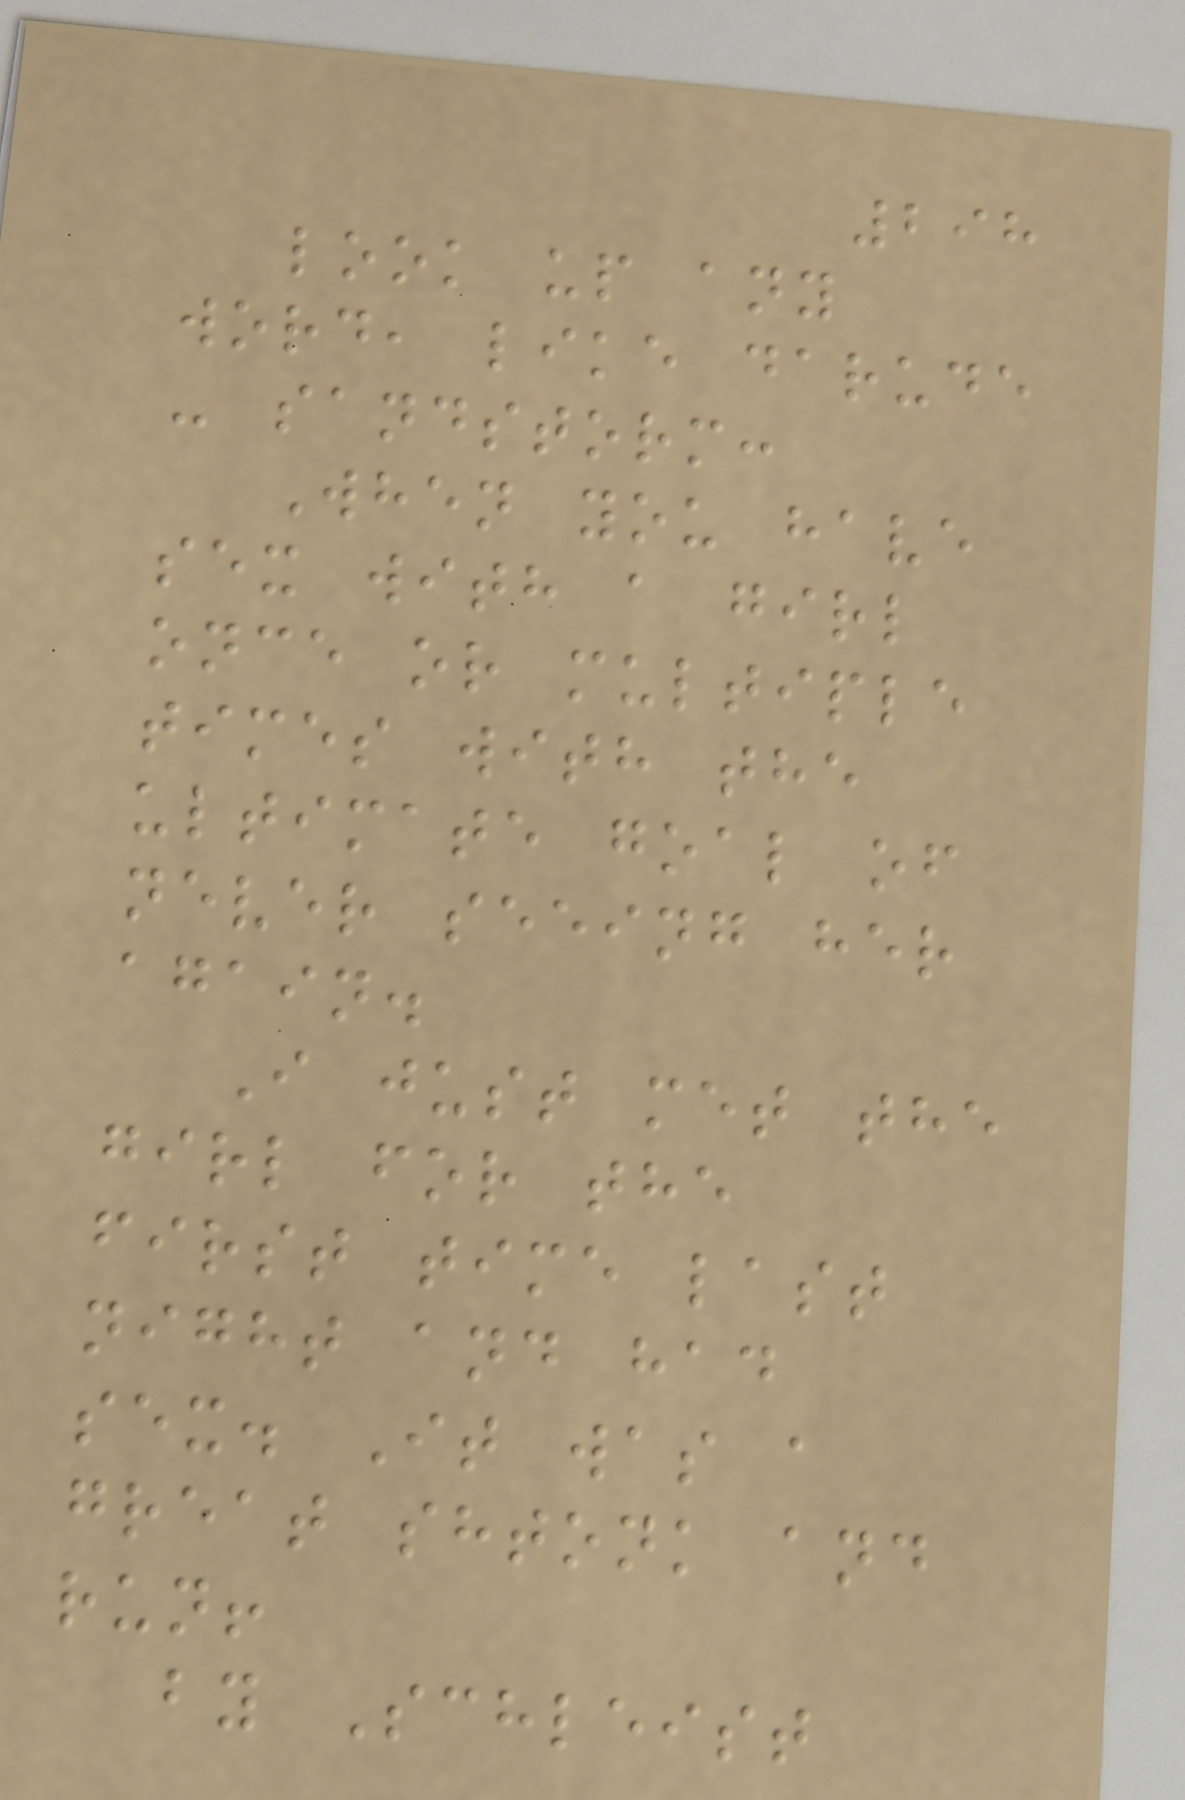298
look up any
word, like darude
- sandstorm:
When you have
sex with a girl
once or multiple
times with the
ultimate goal of
never seeing her
again.
I just met the
girl for the
first time last
night and had
sex. It was a
great shtonk and
run!
by Schleist
